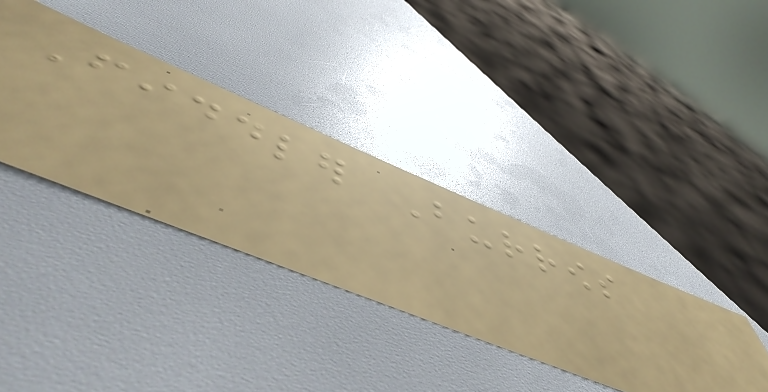Fiddler Burrows
